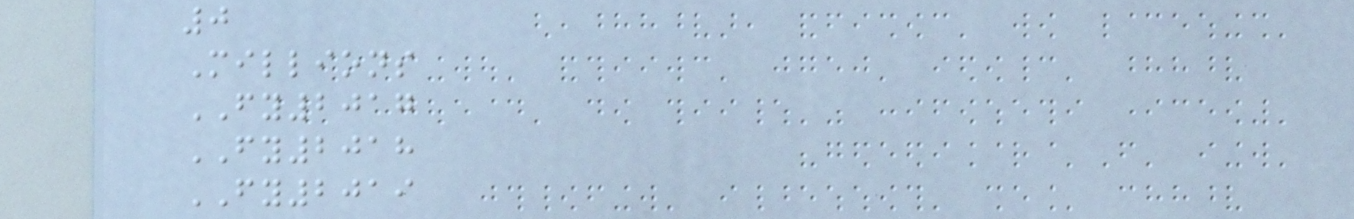0
Millions
FY2017
FY2018
FY2019
